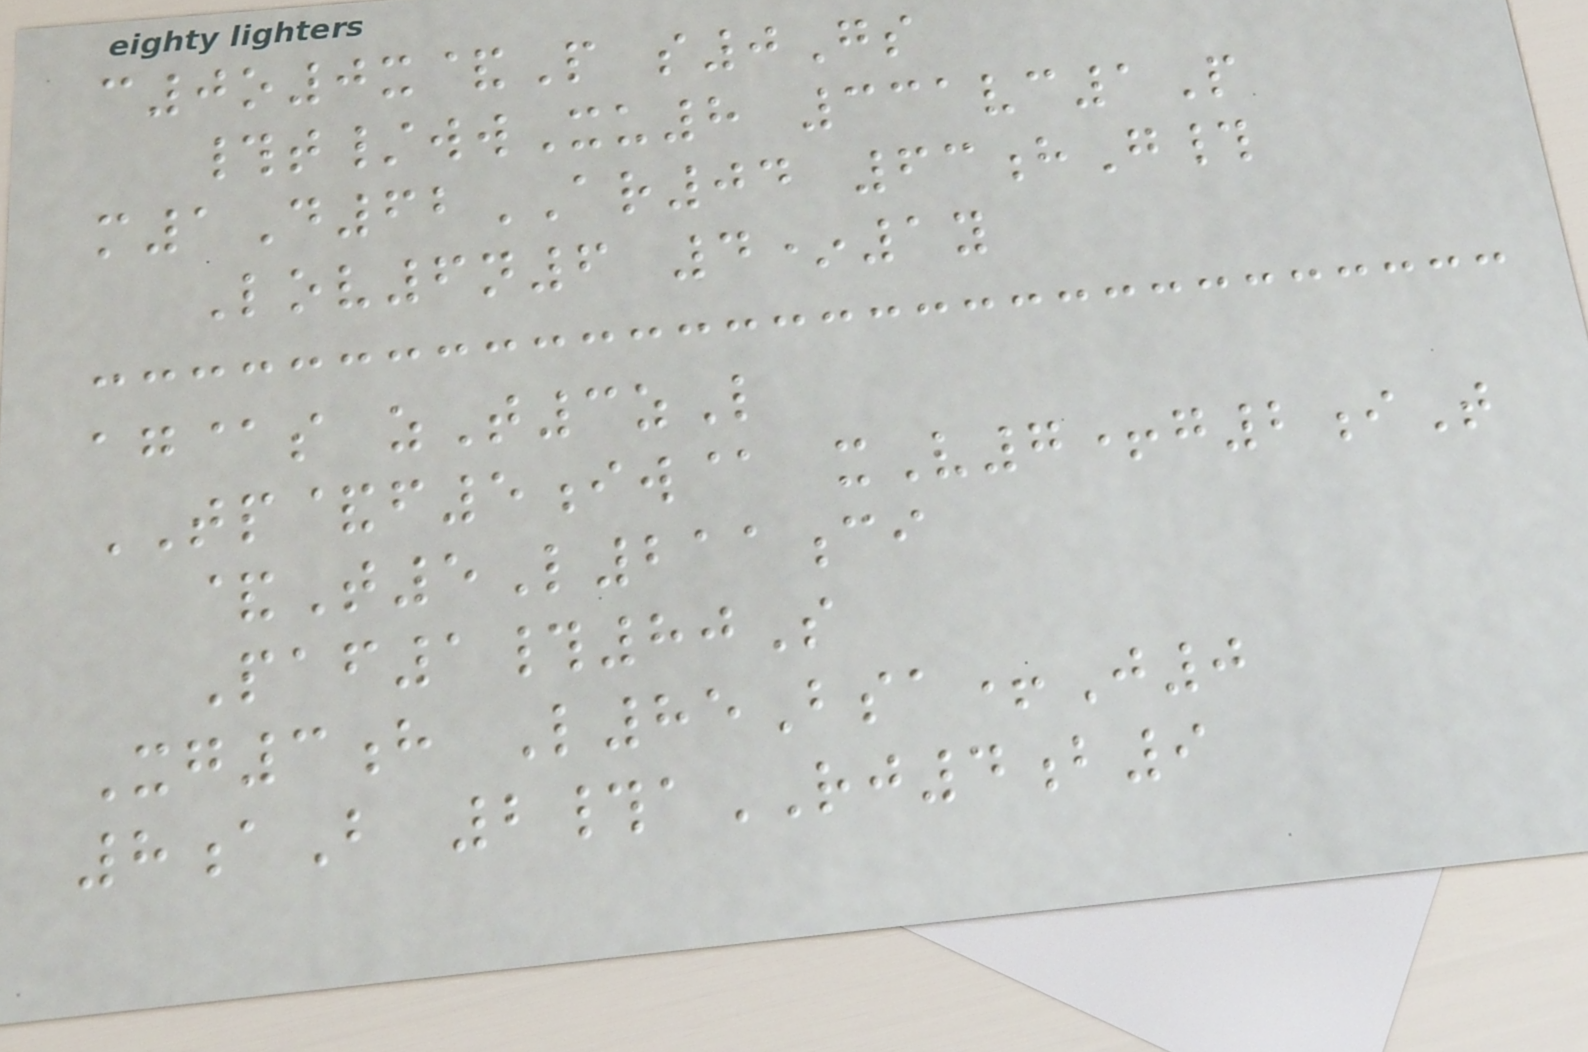c0o0x&P s0Gs
#t/wwXu8 331vc1P
m1D62AR04 63hG#
Lov6n6 4*1y
ag@s zT3zL
TP&f5iw@ xV7+g2iT
&T5L211ci
Paf1#80S
Xg3h L85Bsa+J0
8aB 2#aRJ4b9
